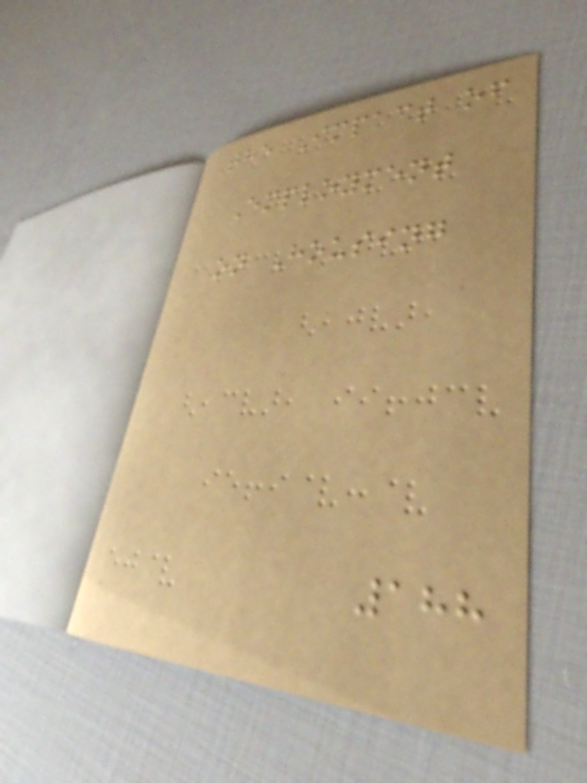The Impact of
Employment
on Housing
188
